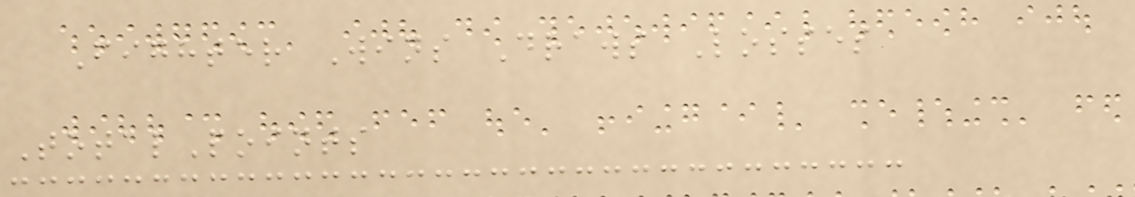Fighter Wins Draws Losses
TotalPoints
